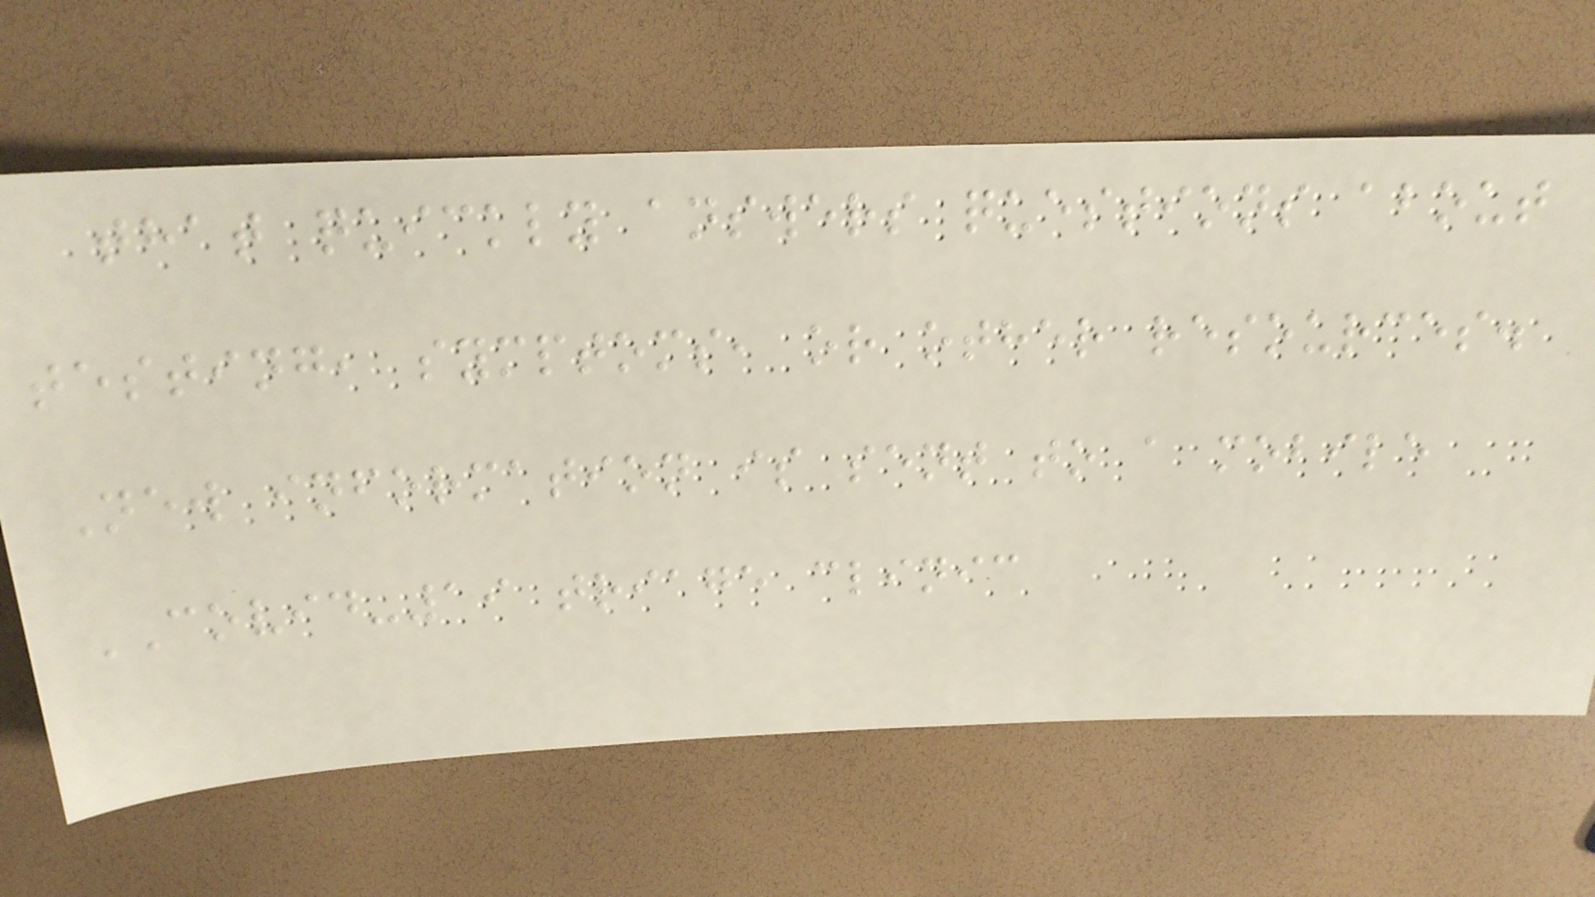that quickly answers questions about
testing, symptoms, or other resources.
New information is sent to a mobile
COVID-19 triage clinic
